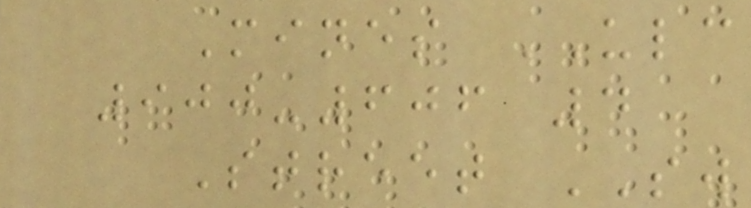Mines ULC
900-606 4
Street SW
